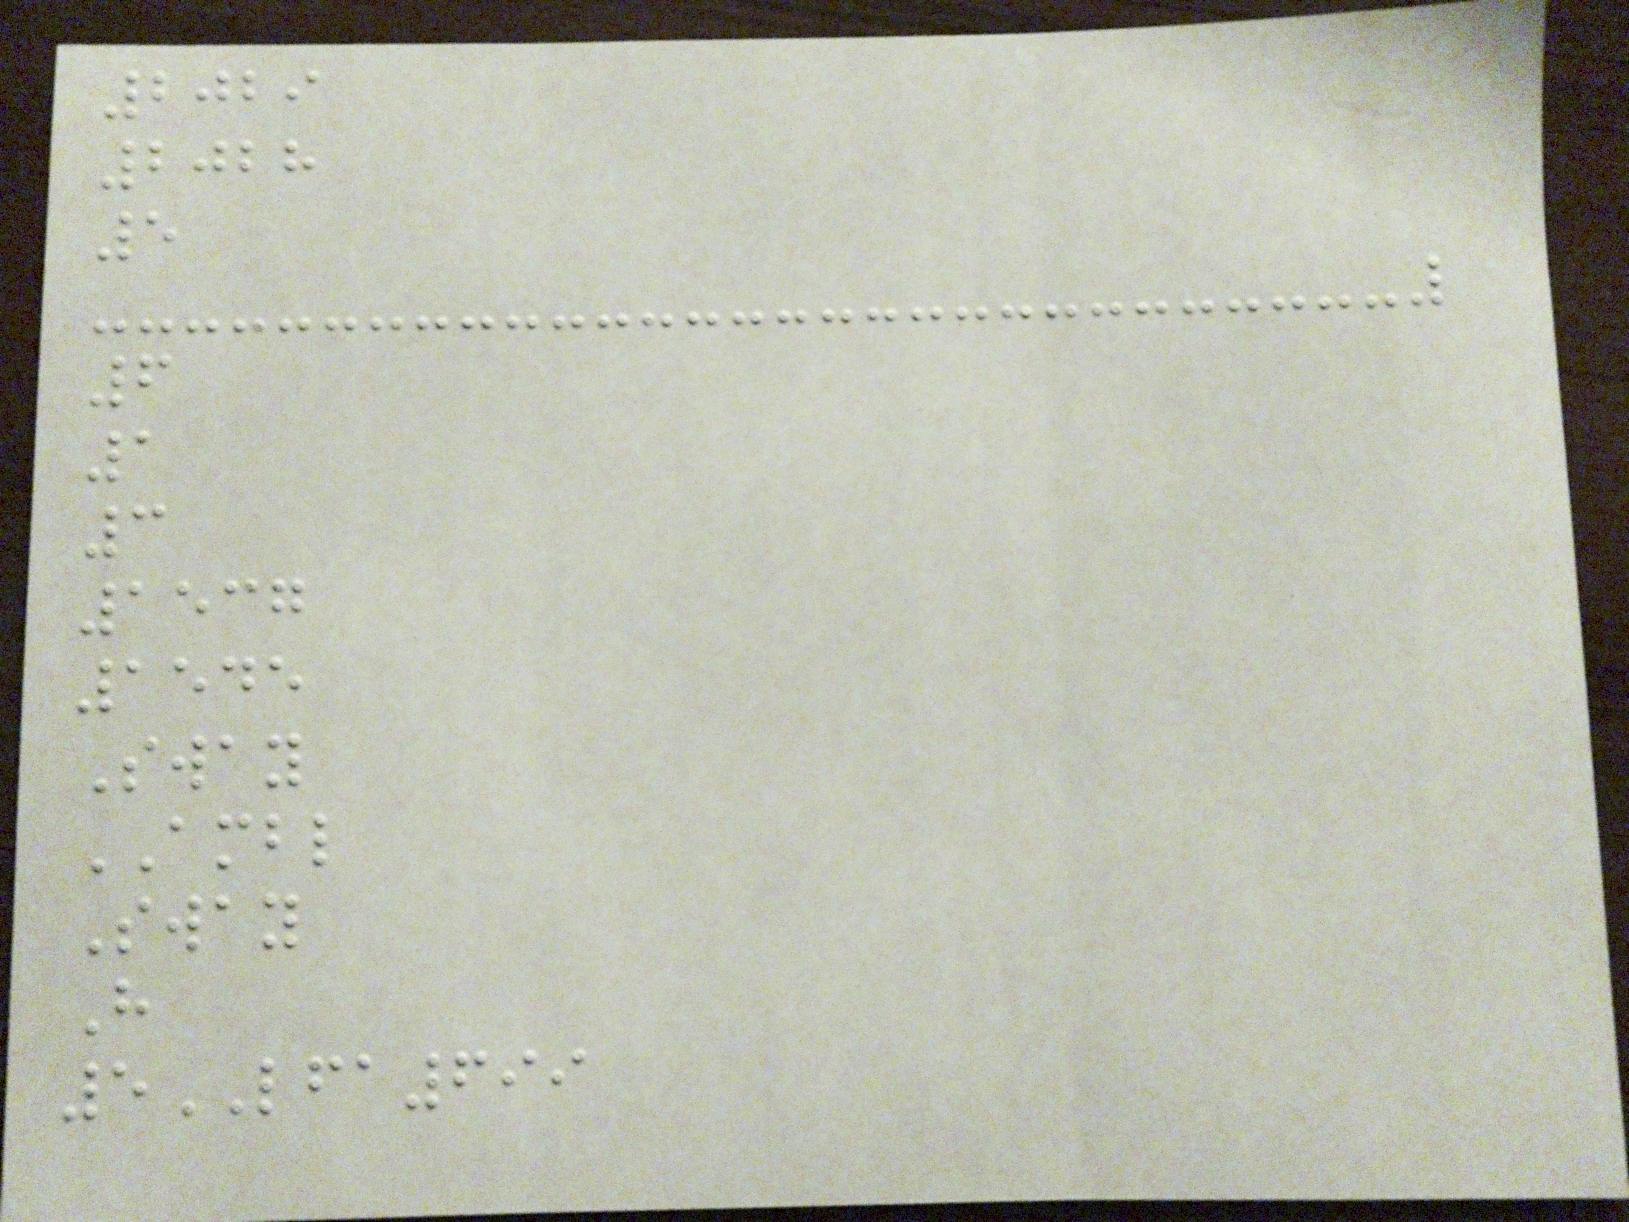2029
2028
5
6
1
3
1537
1545
Sway
AMBL
Sway
H
5LFA699
